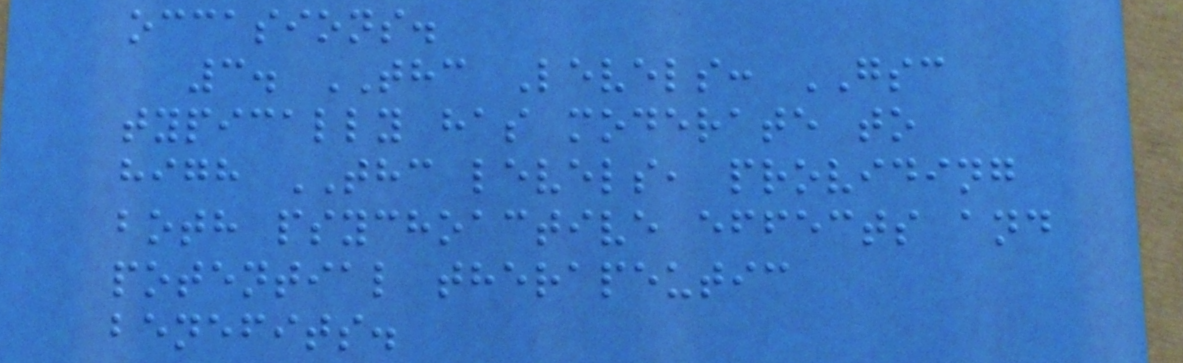occasions.
3. THC Levels: GSC
typically has moderate to
high THC levels, providing
both psychoactive effects and
potential therapeutic
benefits.
